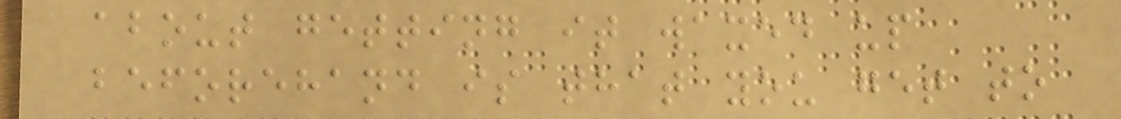about getting it waxed up
beforehand is that you get to
